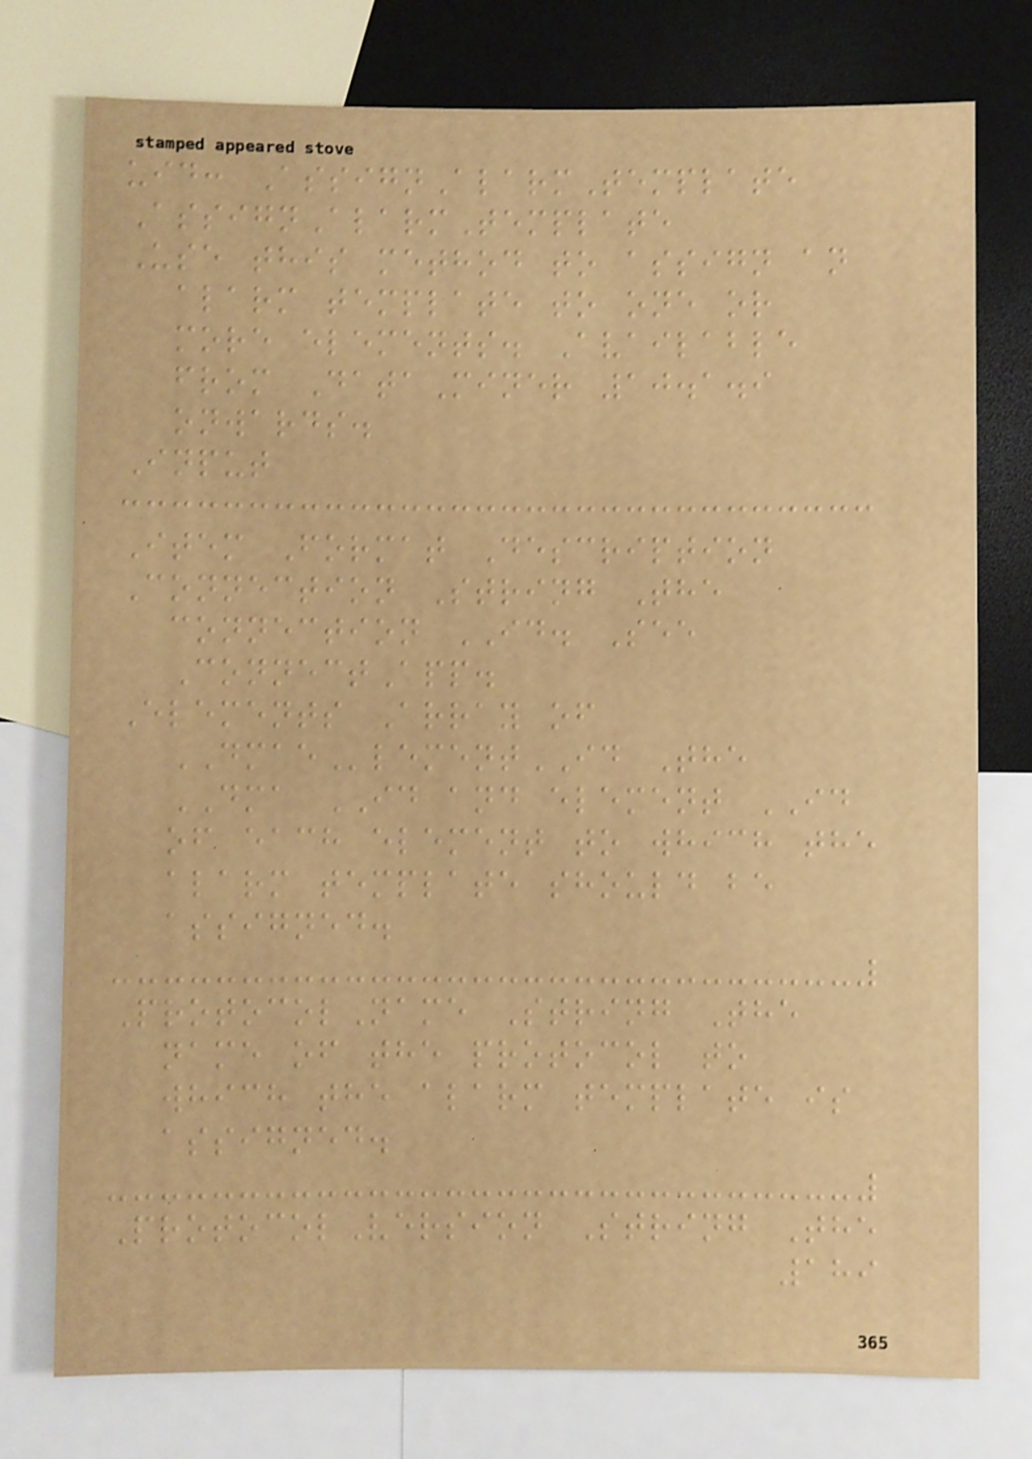uid: AssignAlarmTemplate
AssignAlarmTemplate
Use this method to assign an
alarm template to one or
more elements. Available
from DataMiner 10.1.9
onwards.
Input
Item Format Description
Connection String The
connection ID. See
ConnectApp.
Elements Array of
DMAElementID The
DMA ID and element ID
of each element to which the
alarm template should be
assigned.
ProtocolName String The
name of the protocol to
which the alarm template is
assigned.
ProtocolVersion String The
189
